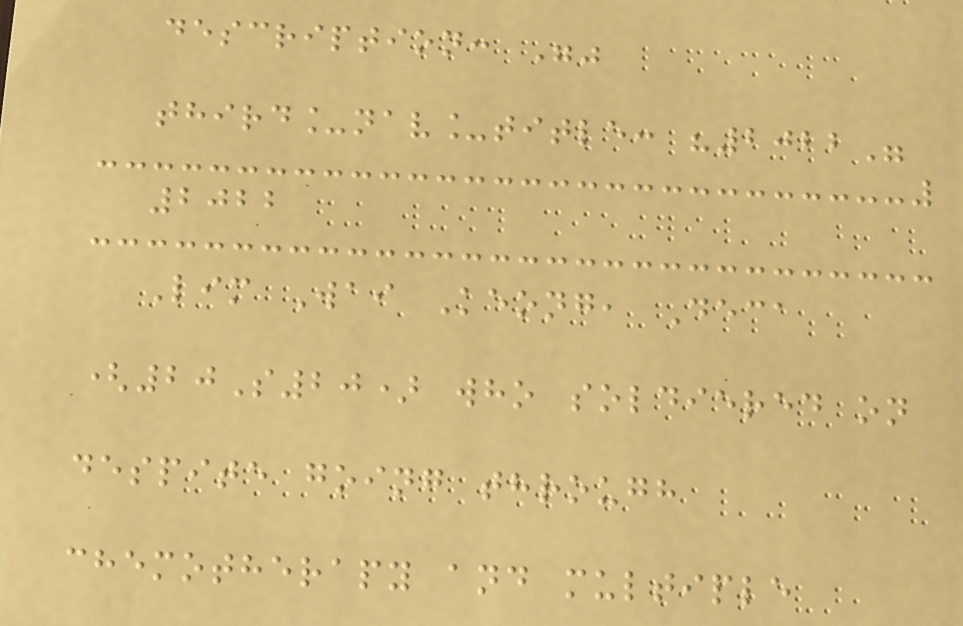description: ""
third_nav_title: "2022"
2022
Lim Wai Keong, Deca
(20S20) who soldiered on
despite going through
chemotherapy and multiple
